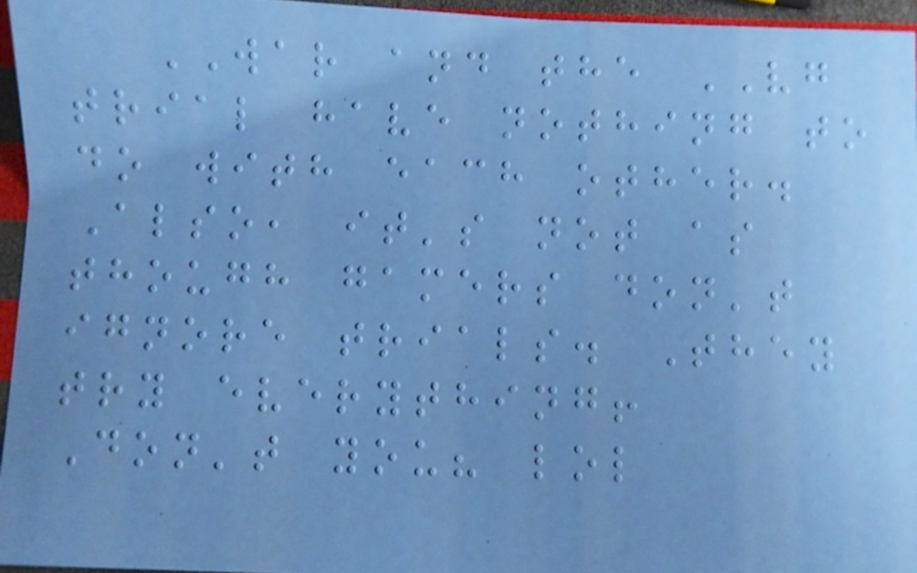WAR and the VG
trial have nothing to
do with each other.
Also, it's not as
though gamers don't
ignore trials. They
try everything!
Don't you? lol
